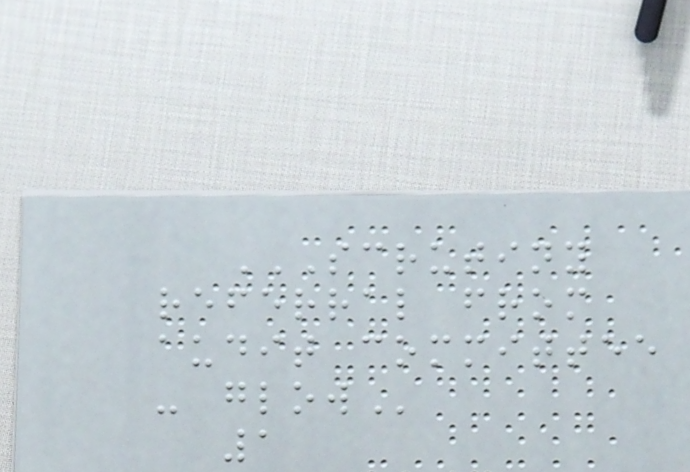SCRUTINY
REFERRAL FROM
AUDIT COMMITTEE
- GLOW
1
